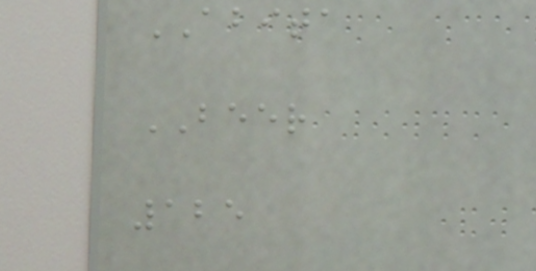ABITA
BEER
125
